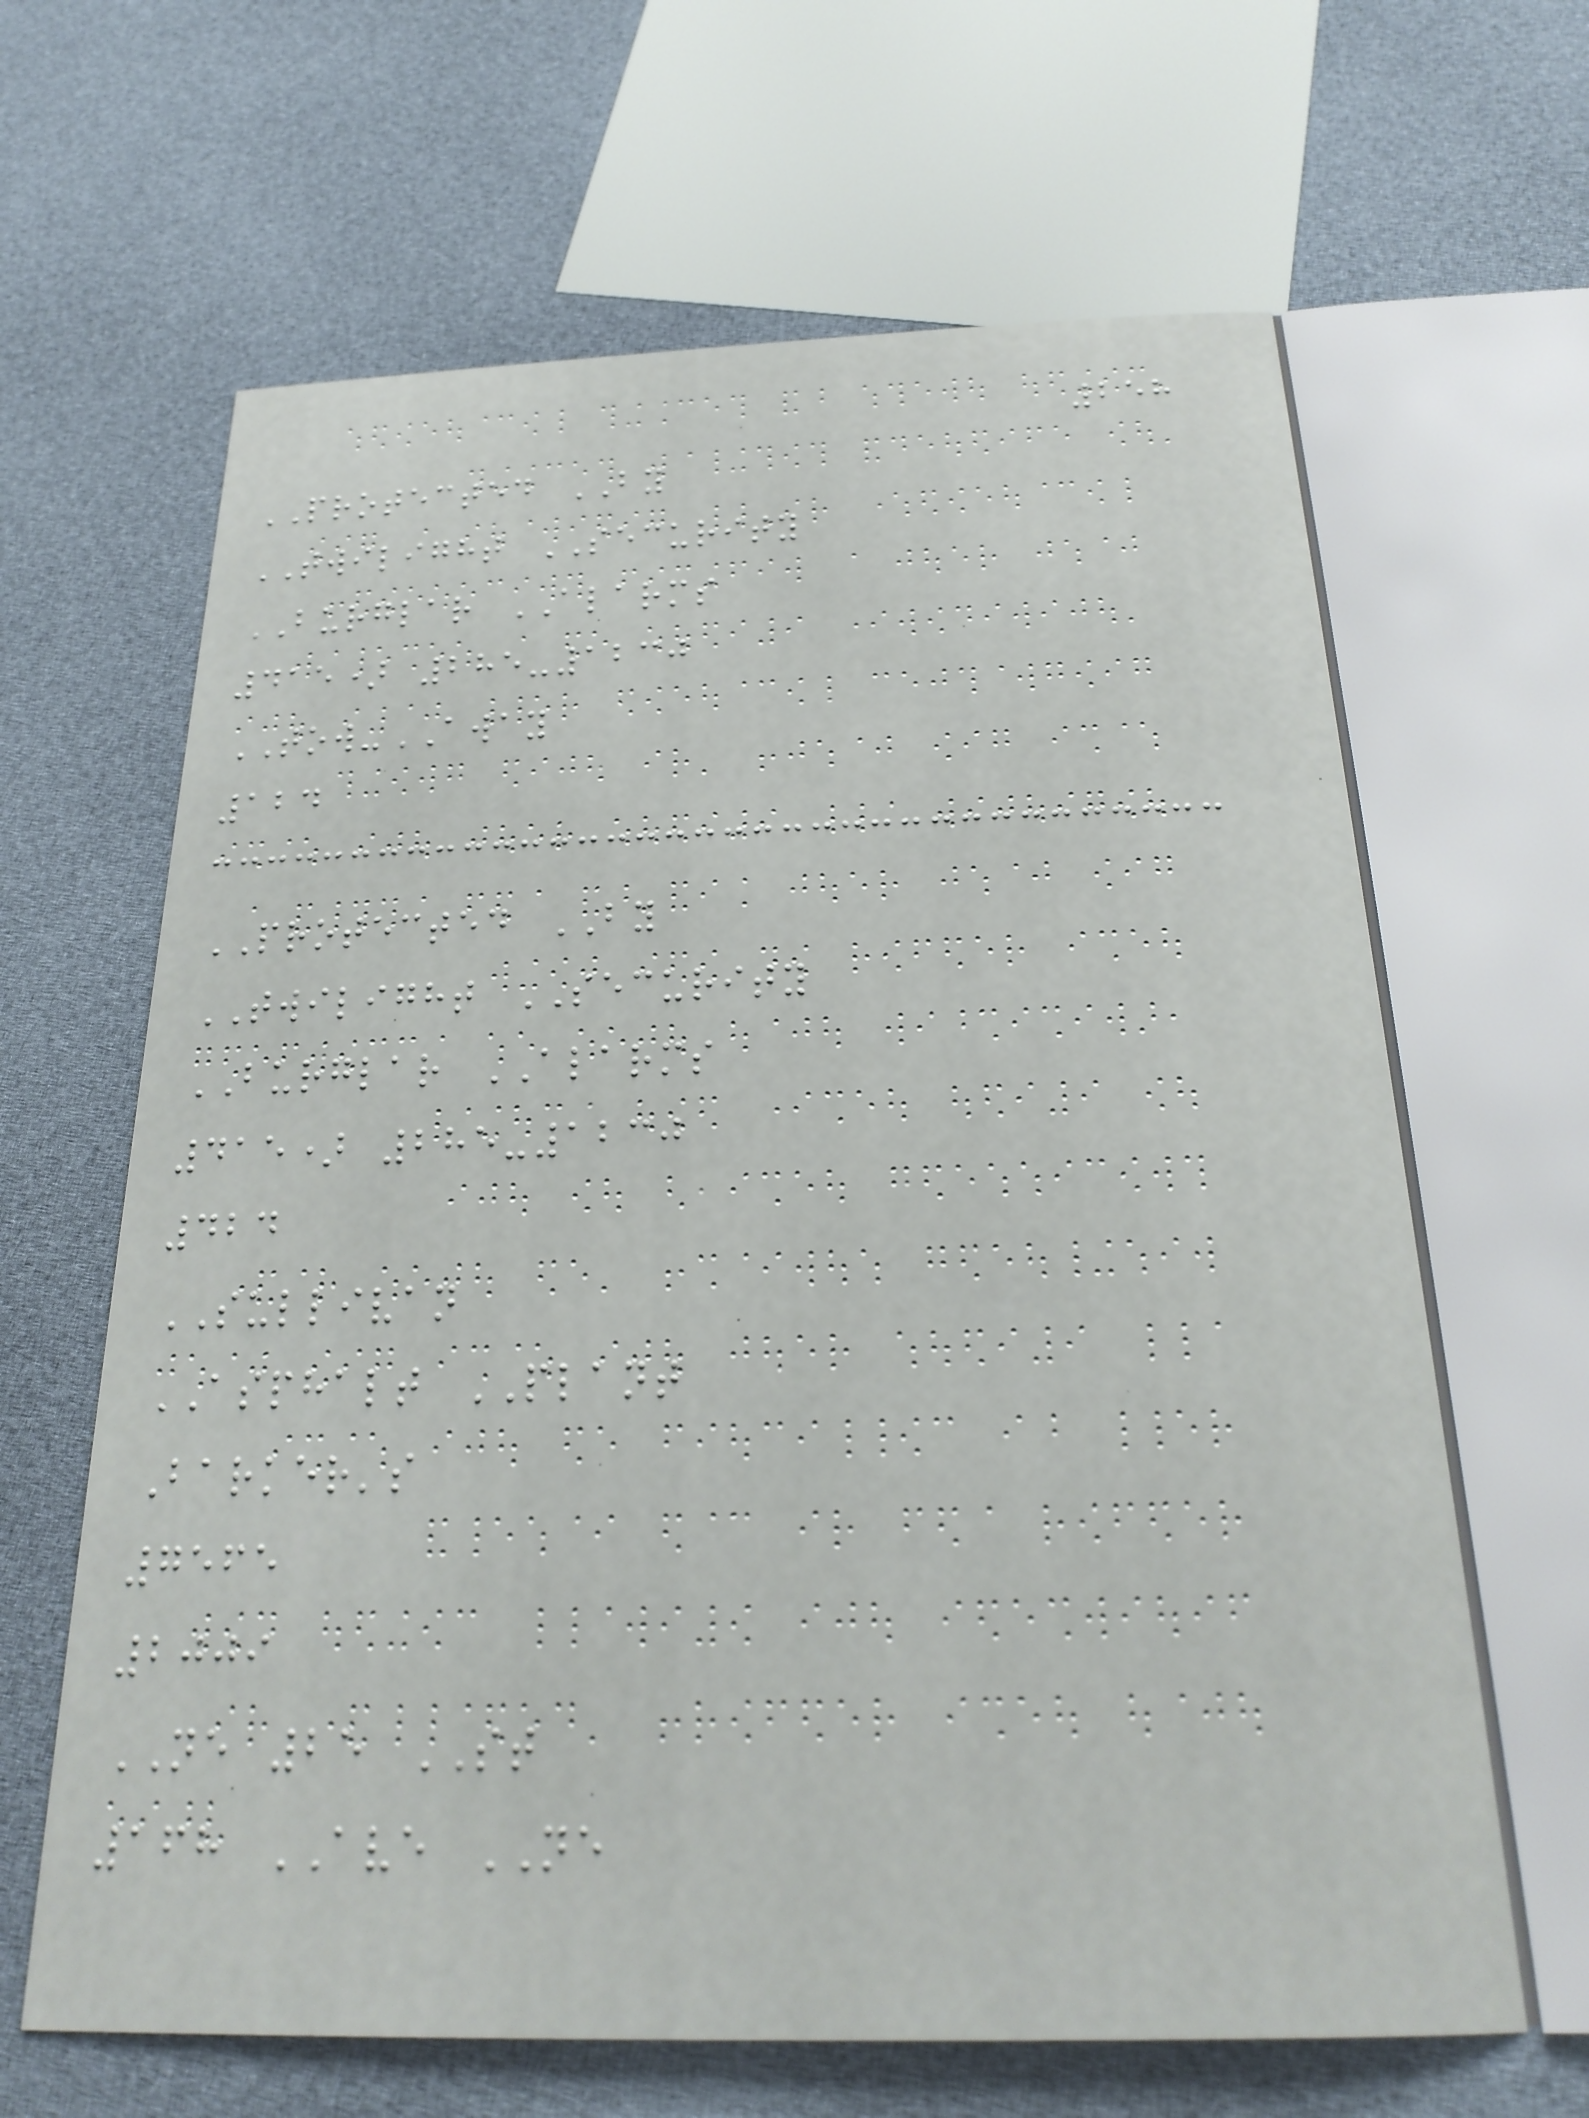258
PROTECTED BY
TWILIGHT SECURITY
BURGLAR ALARMS
415) 285-1230
TOW-AWAY
124
PROTECTED BY
TWILIGHT SECURITY
BURGLAR ALARMS
415) 285-1230
424
SULLIVAN
ASPHALT PLANT
Barker's
7565
2009
NE 25 ST
168 AVE NE
